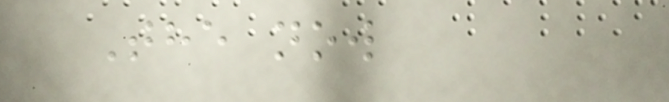The now
